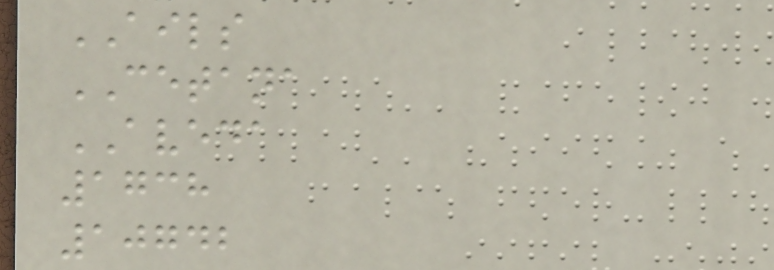AILS
CETANA
AVEDA
1738
10742
